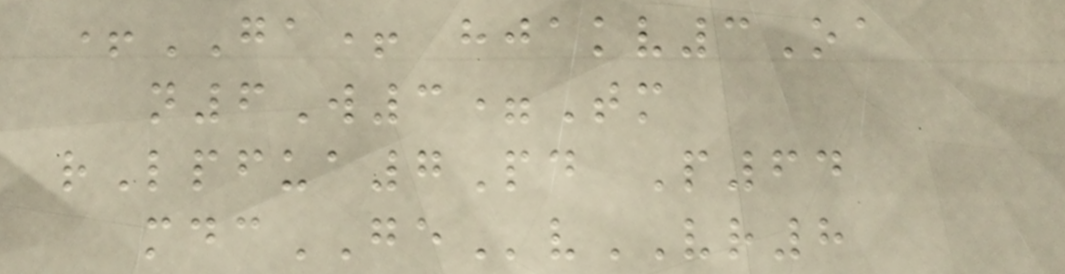+GA+ hjakv3Oa
n6W3=Tm
rLpfua7Pd P64
mdcGEvVR8
